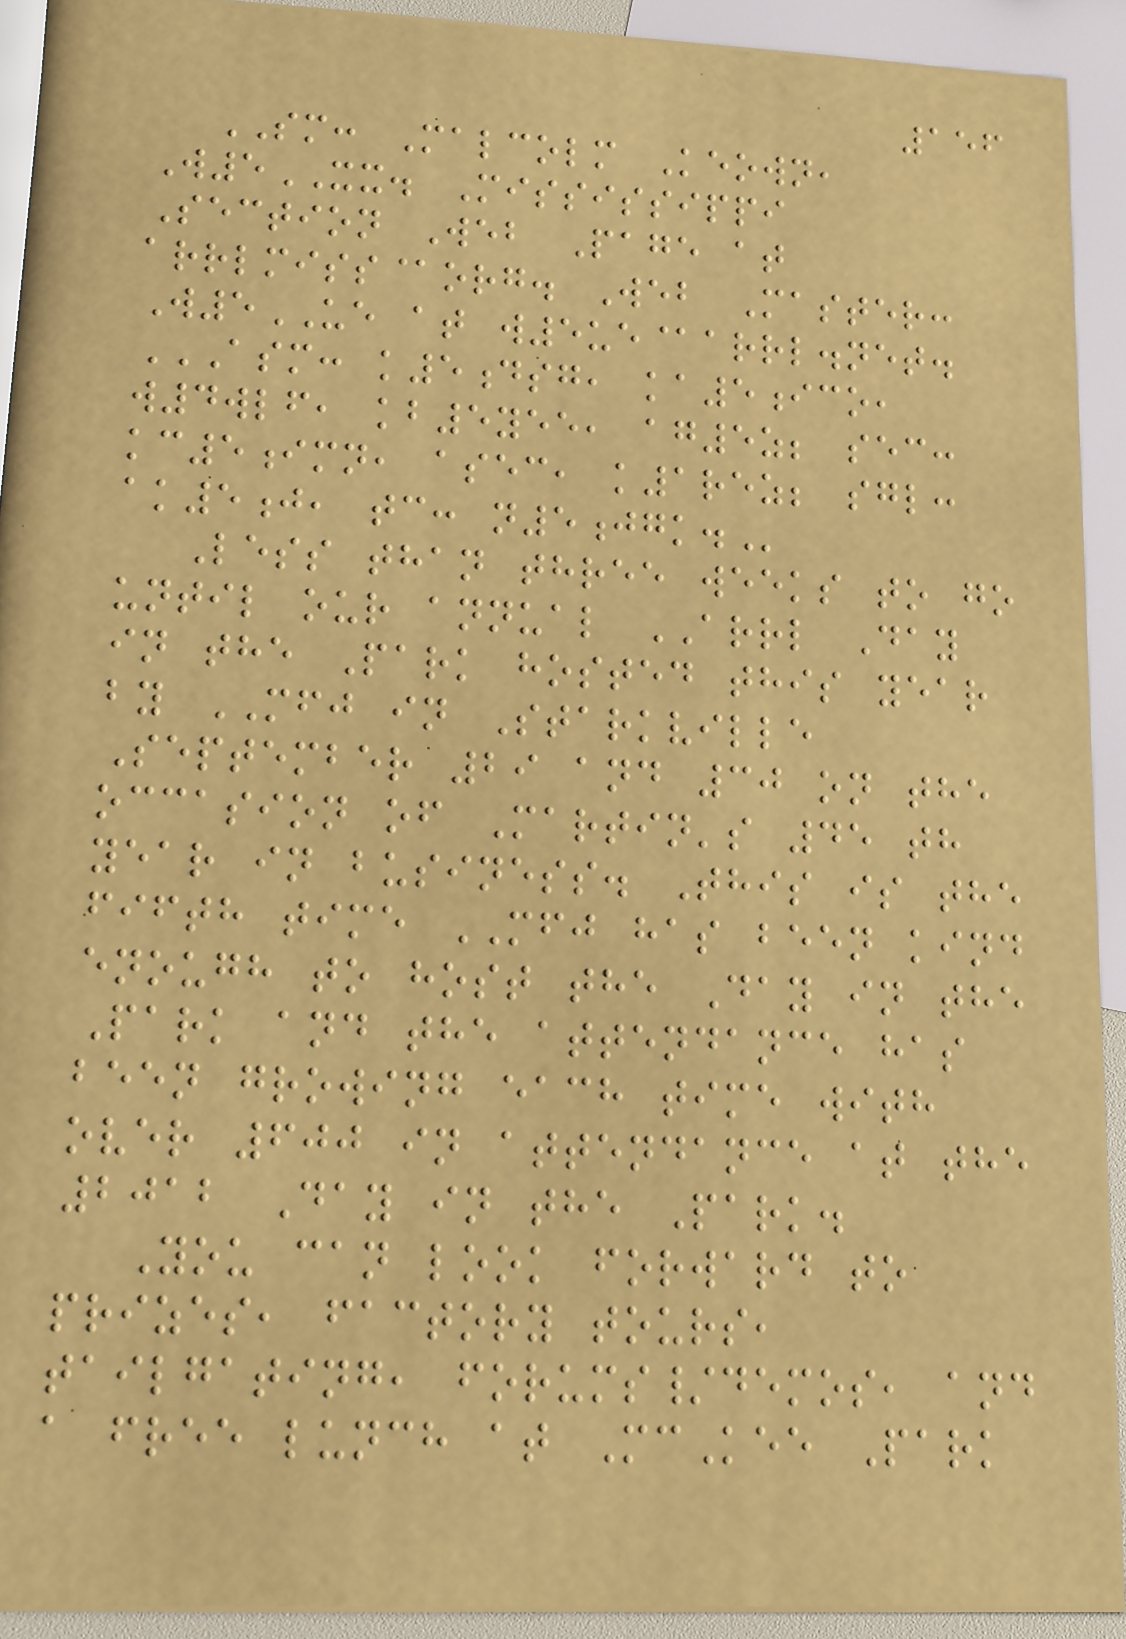156
SM: Malcolm Keown,
W5XX. Mississippi
Section Web Page at
arrlmiss@org. Web Master:
W5UE at w5ue@arrl.net.
ASM: K5DSG, KA5ICO,
W4WLF, KB5YEE, AG5Z; SEC:
KC5IMN, ASEC, K1REZ; SGL:
AK5J, TC: N5JGK.
Less than three weeks to go
until our annual ARRL Day
in the Park hosted this year
by MFJ in Starkville
September 29 and 30 on the
occasion of Martin's 45 th
year in business. This is the
fifth time MFJ has been kind
enough to host the Day in the
Park and the attendance has
been growing each time with
over 600 in attendance at the
2012 Day in the Park.
You can look forward to
prizes, factory tours,
tailgating, forums/demos, and
a free lunch at McKee Park
